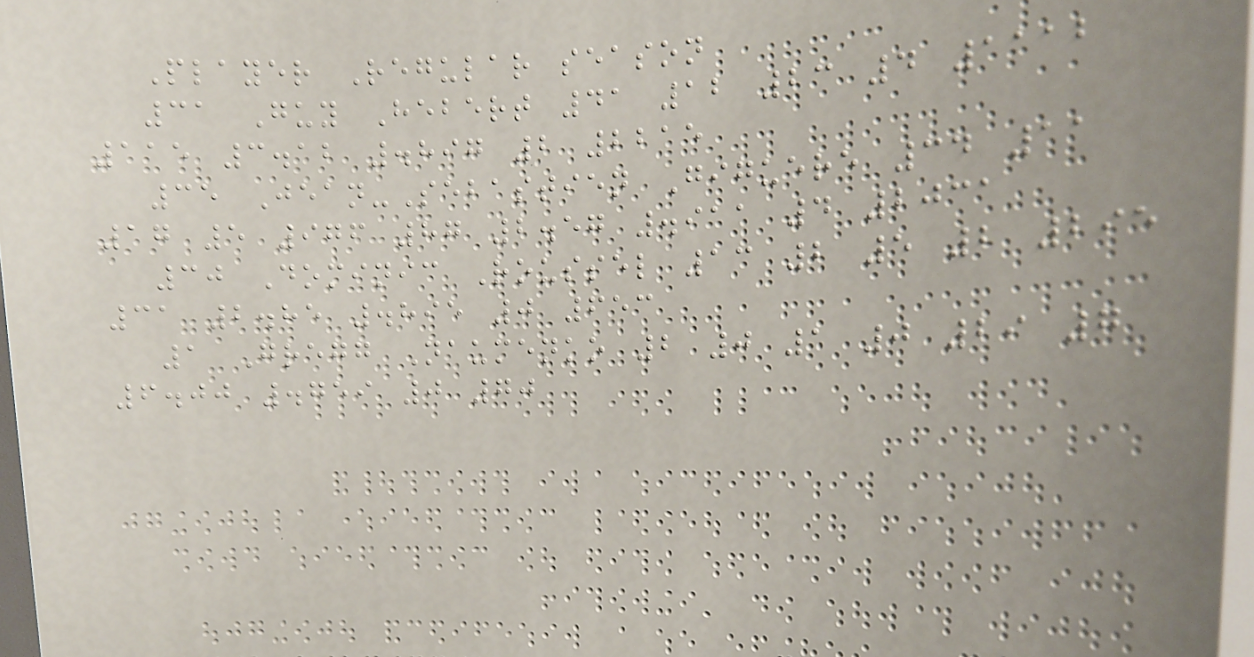Player Regular season
31 Guy Hebert 41 12 23 4 1112
115 3.12 .897 2 2215
35 Jean-Sebastien Giguere 34 11
17 5 976 87 2.57 .911 4 2031
30 Dominic Roussel 13 2 5 2 295
31 2.85 .895 0 653
1 Gregg Naumenko 2 0 1 0 29 7
6.00 .759 0 70
